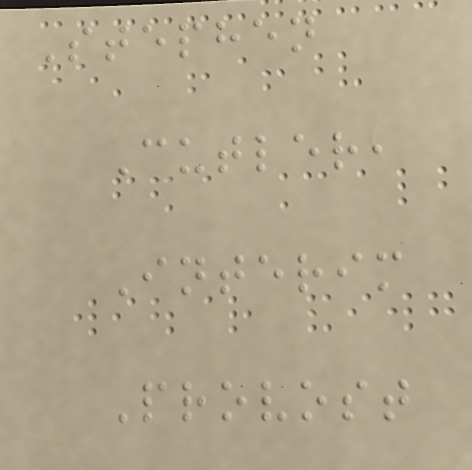Stephen
Cutler,
Interim
Provost
